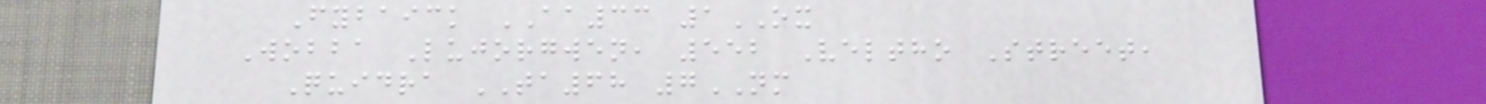Fybaick AA33 1OX
Wobba Lujorgwen, 552 Veltho Street,
Quidra TA68 7NM
